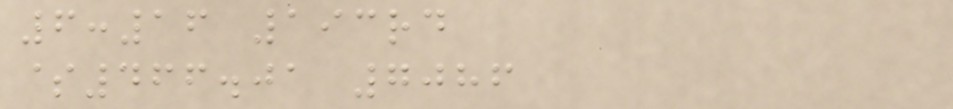6:16 193rd
$466.01 7086
